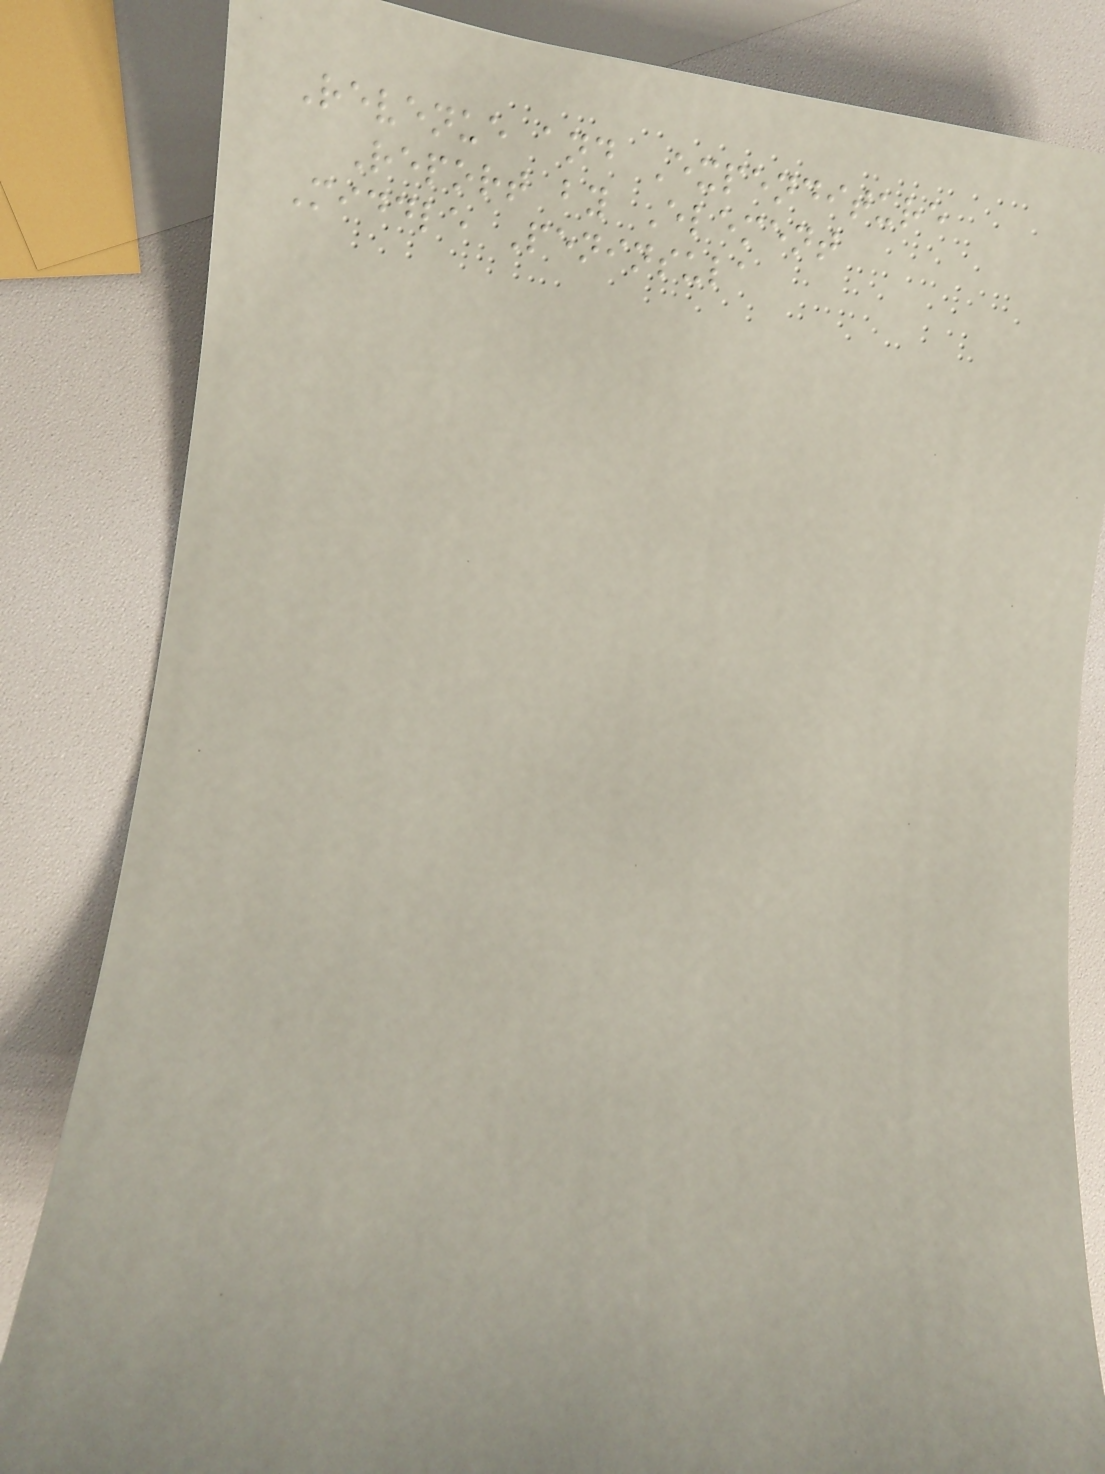Revenue and Expenditure
Report by Element
Middle Peninsula
